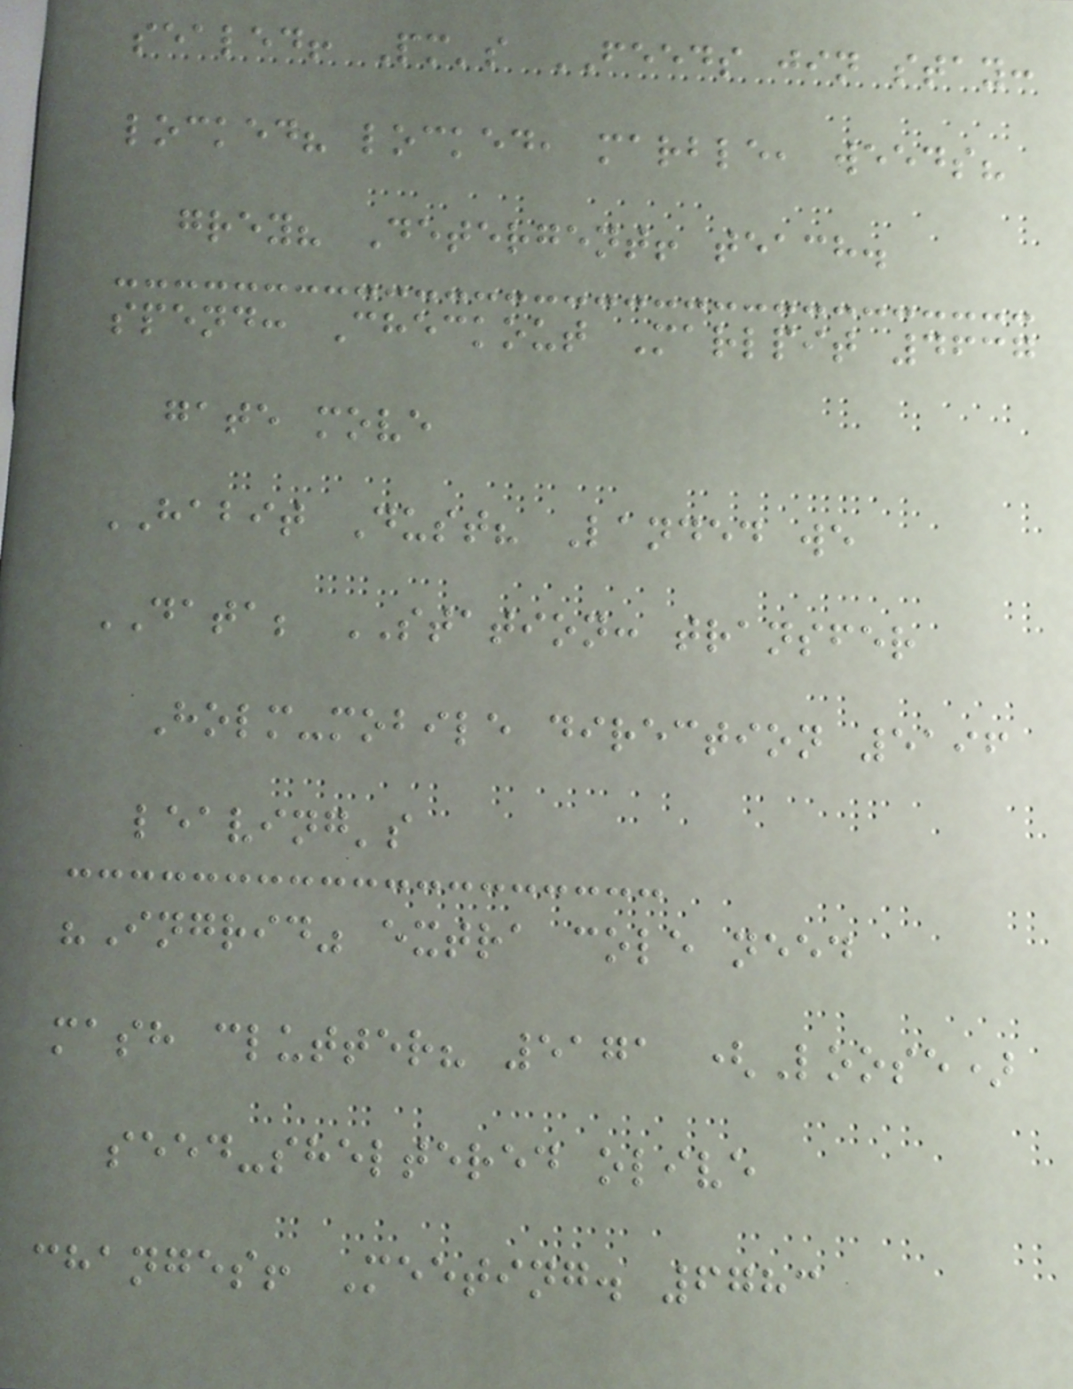sealed! Pm's FEEDS jin stay:
locked? locked, marble, weeds?
grey? Detergent! teach.
spend: Checkout Marlpit 4637
gate move
HABIT Dust? Landed we
DATA; STATION: transfer
Holm-mobile direction 5196
leaving's
"Ingrid" extra cole need
mash clutter? 5171 (Loose)
seed-sheltered olive
changes! Meeting. 6783
